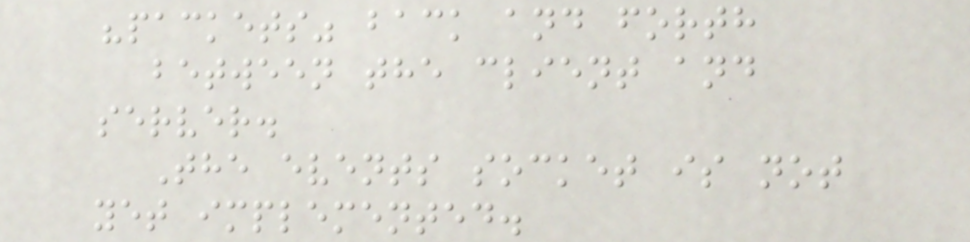"packets" back and forth
between the client and
server.
The events socket is not
yet implemented.
